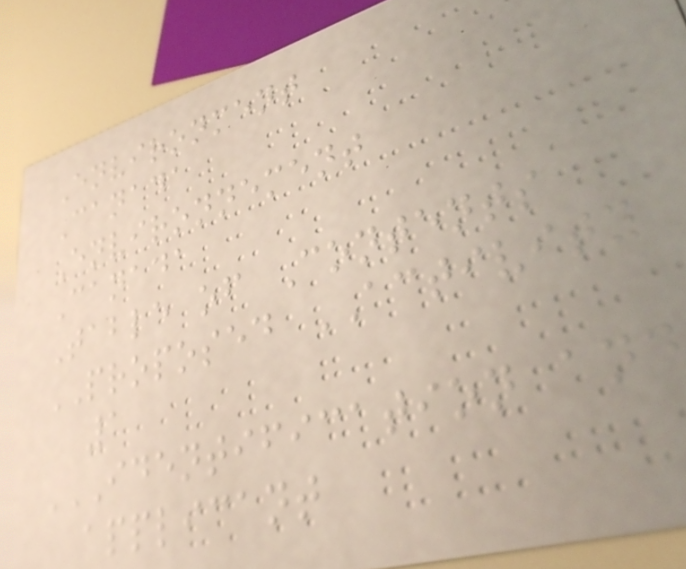Environment
Canada
Environnement
Canada
Table of Contents
PROPOSED ACTIVITY
1
IDENTIFICATION AND
APPLICANT
